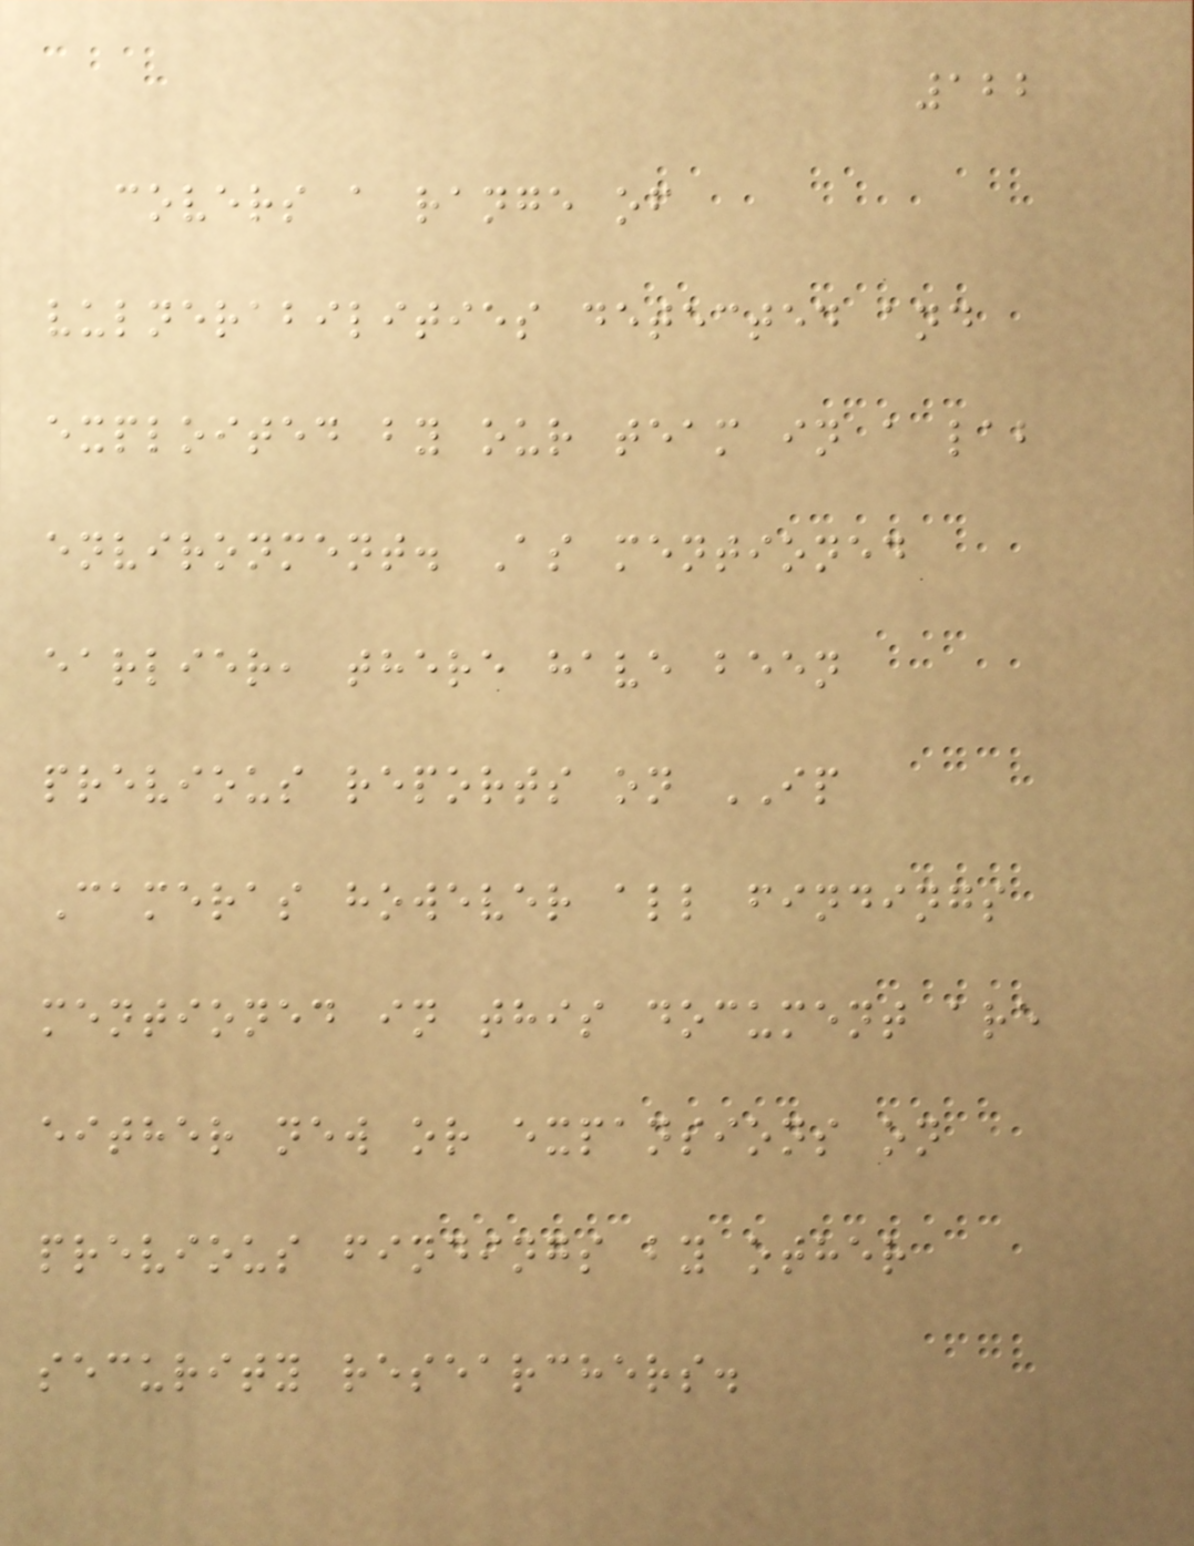122
covers a range of
vulnerabilities detected and
exploited by our team in a lab
environment. As mentioned
earlier, there have been
previous reports on IP
Cameras however all findings
mentioned in this document are
either new or expansions on
previous findings by other
security researchers.
